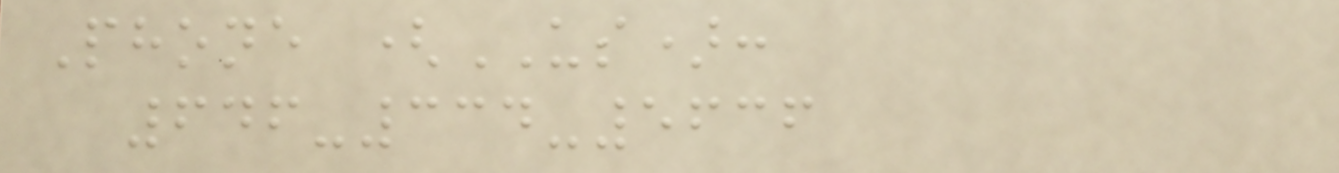Phone (US):
646-334-5636
